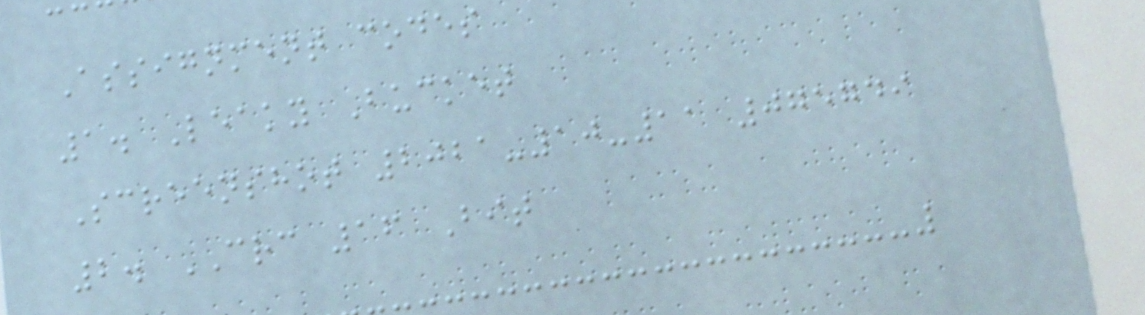Assignment codes
1. Leaky Bucket
Screenshot 2021-10-11 075749
2. CRC 16 Bit
